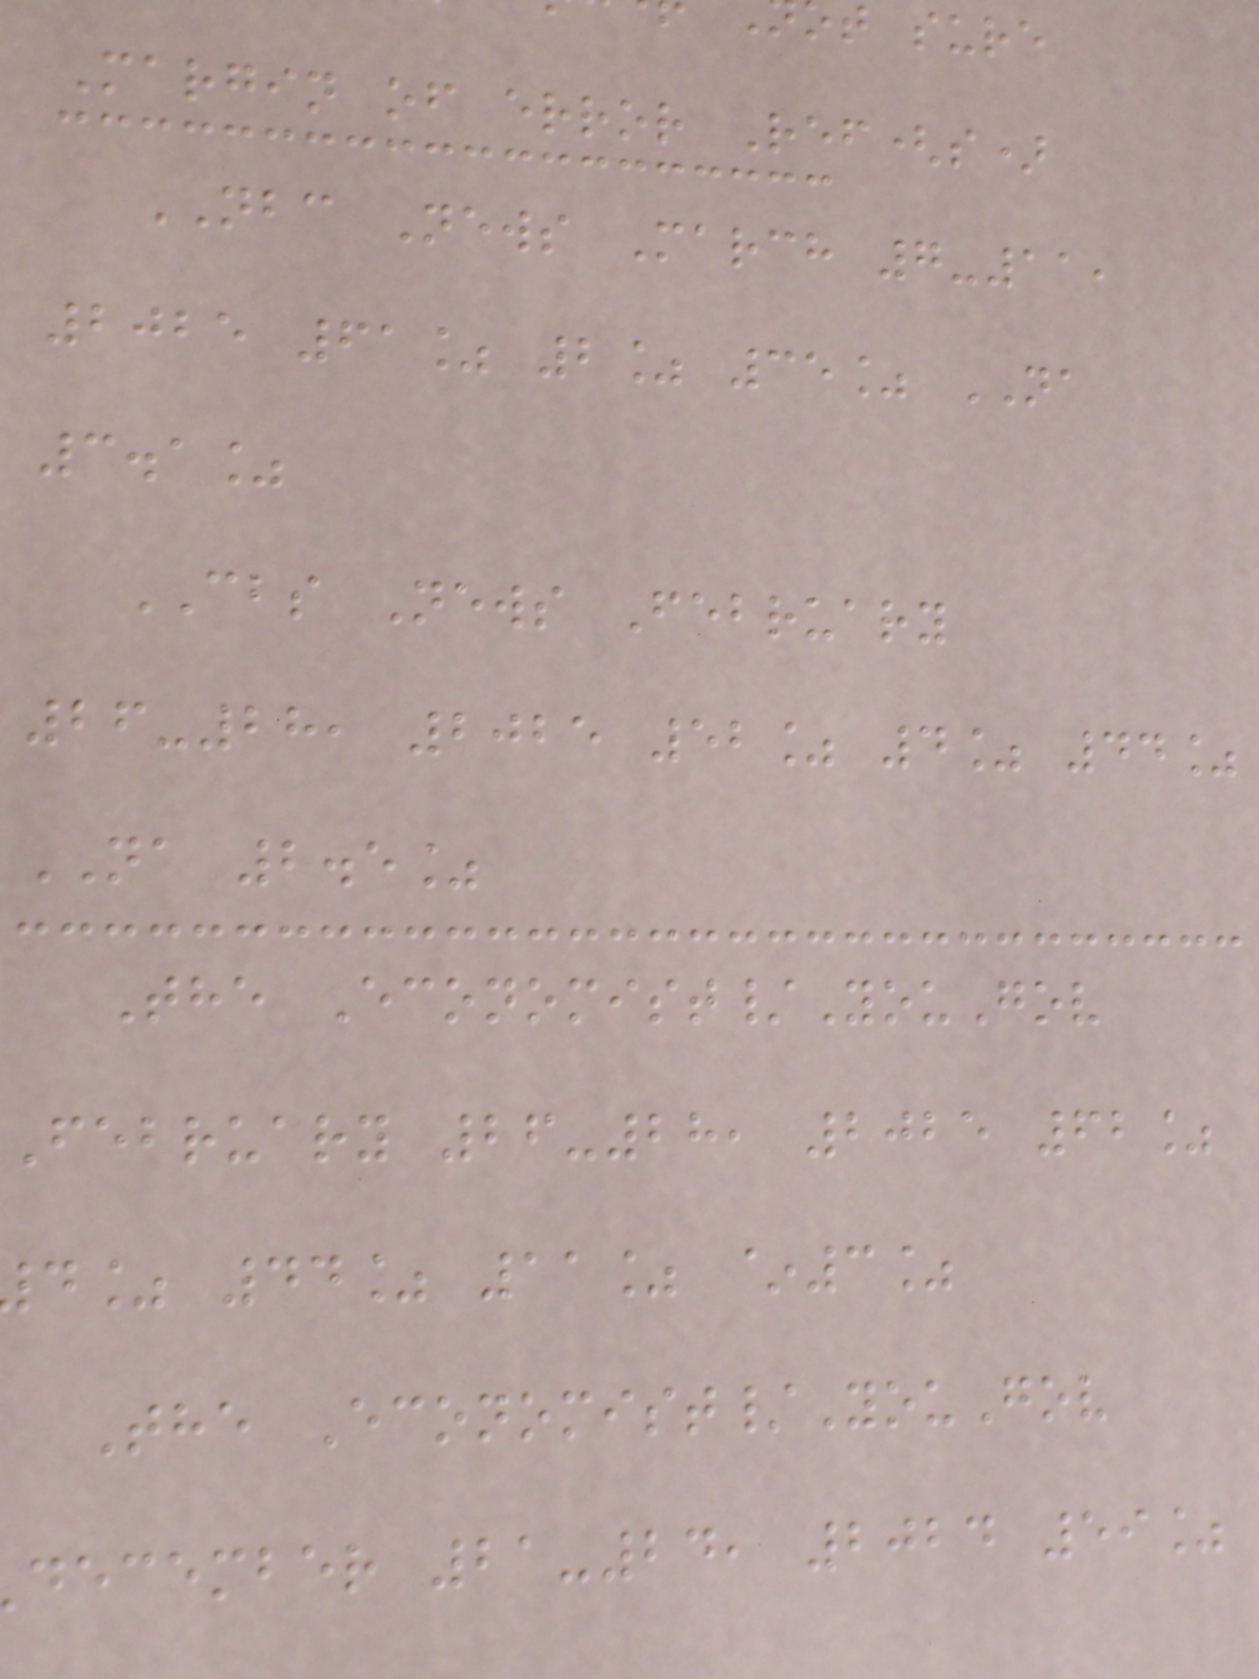Margin of error Ref(s)
NBC News March 7-11,
2025 61% 2% 35% NA
3.1%
CBS News February
26-28, 2025 52% 4% 44%
NA 2.5%
The Economist/YouGov
February 26-28, 2025 62%
d% 44% 11% ~3%
The Economist/YouGov
december 21-24, 2024 59%
